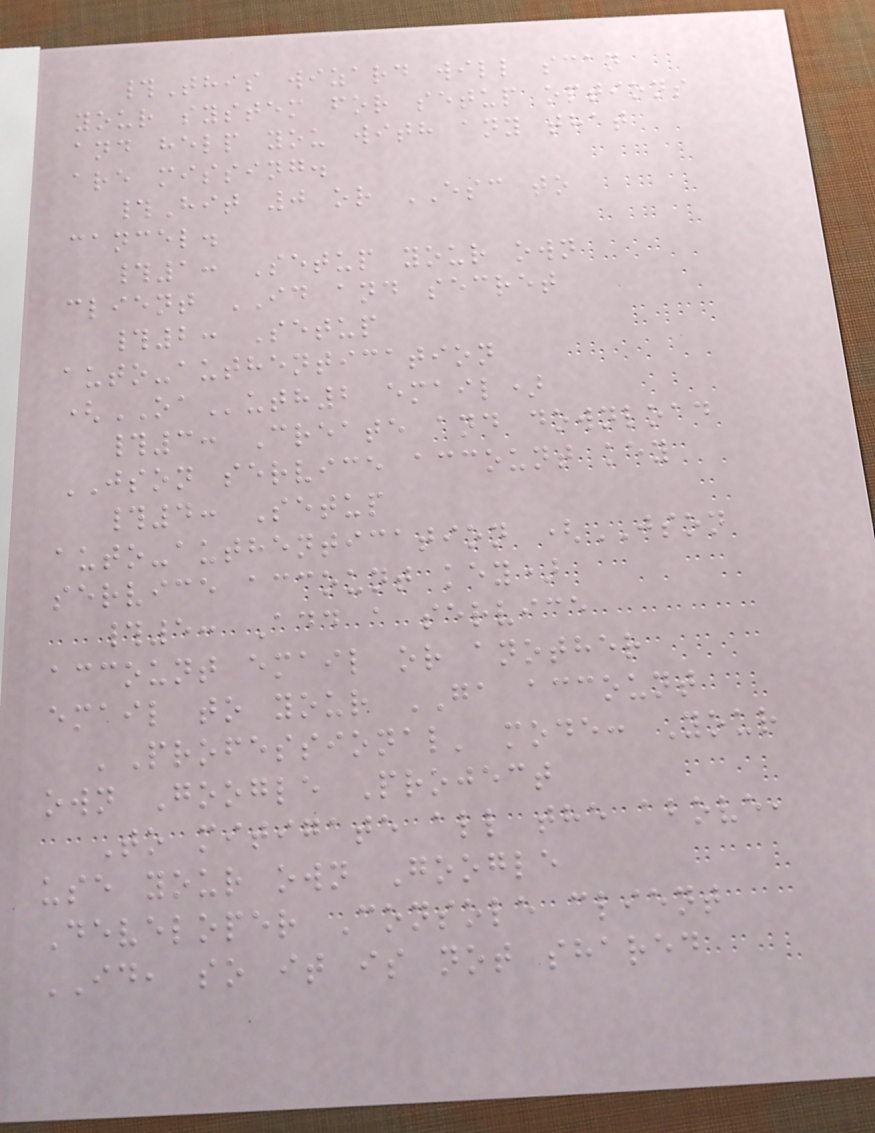#This wizard will scan
your system for setup options
and help you with any that
are missing.
#Hit 0 or ESC to
cancel.
#1: Setup your own
client ID and secret
#2: Setup
auto-authentication
(OAuth2 email)
#3: Create and download
JSON service account key
#4: Setup
auto-authentication (JSON
service account key)
#5: Add a service
account email or another
email to your GA account
'Professional' mode: Your
own Google Project
To mitigate all the above,
use your own Google
Developer Console client
ID, so it is not shared
